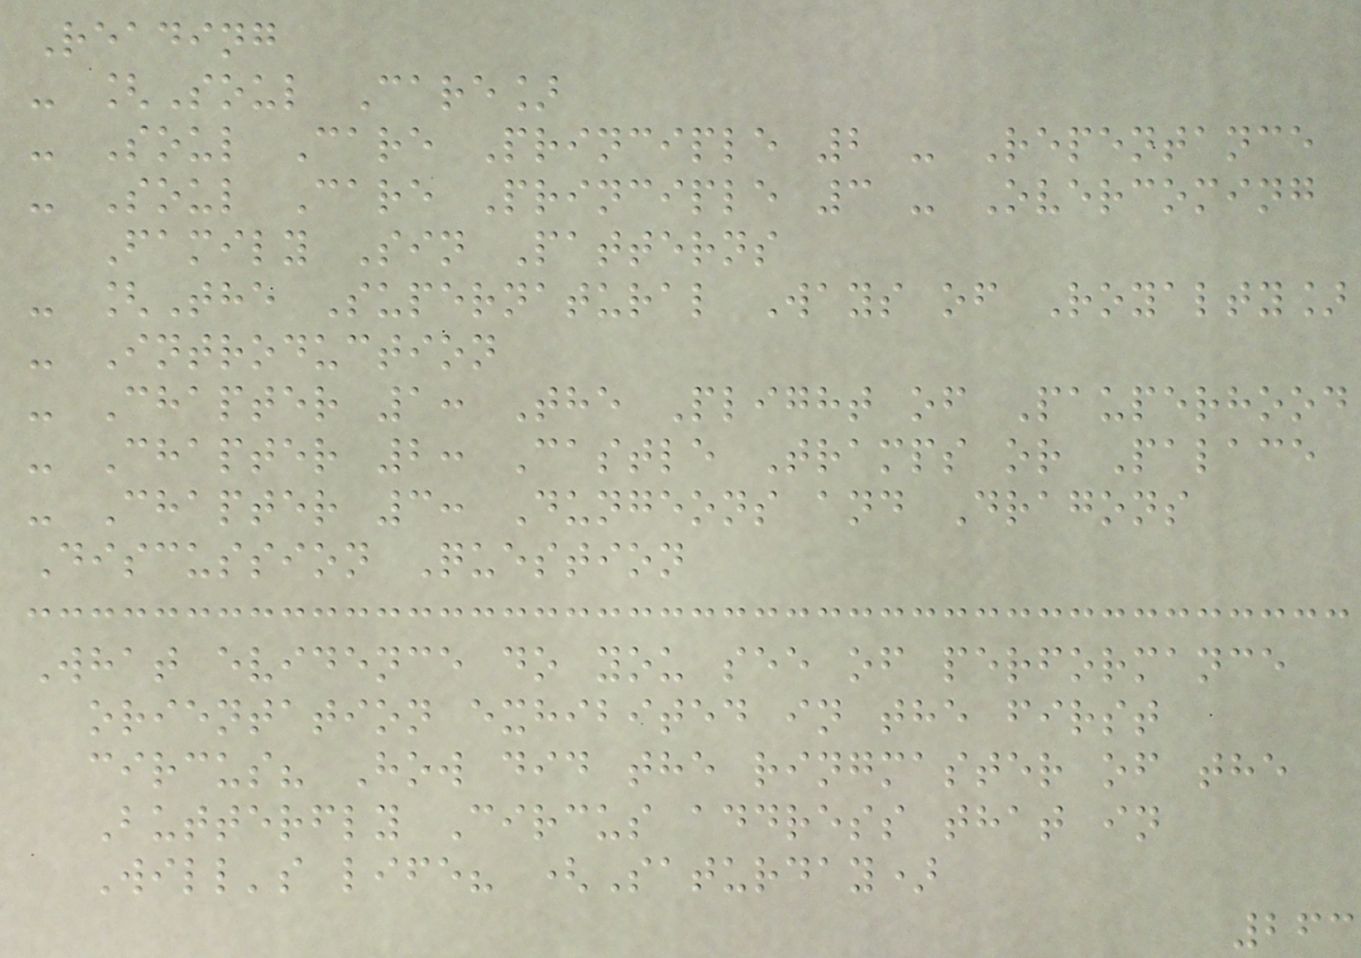Reading
- [Soul Care]
- Soul Care Principle 2 - Repentance
- Soul Care Principle 3 - Overcoming
Family Sin Patterns
- [The Supernatural Ways of Royalty]
- Introduction
- Chapter 1: The Plight of Pauperhood
- Chapter 2: Castle Tramps or Palace
- Chapter 3: Dungeons and Dragons
Discussion Question
What evidence do you see of performance
orientation exhibited in the first
circus? How did the ringmaster of the
Butterfly Circus address that in
Will's life? (Saturday)
263
